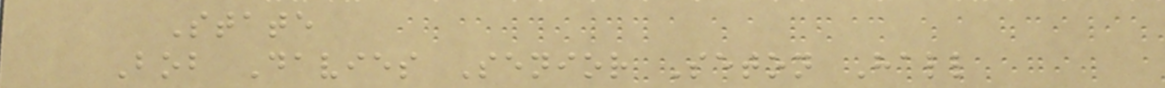State
Bob Davies Senior Seton Hall
